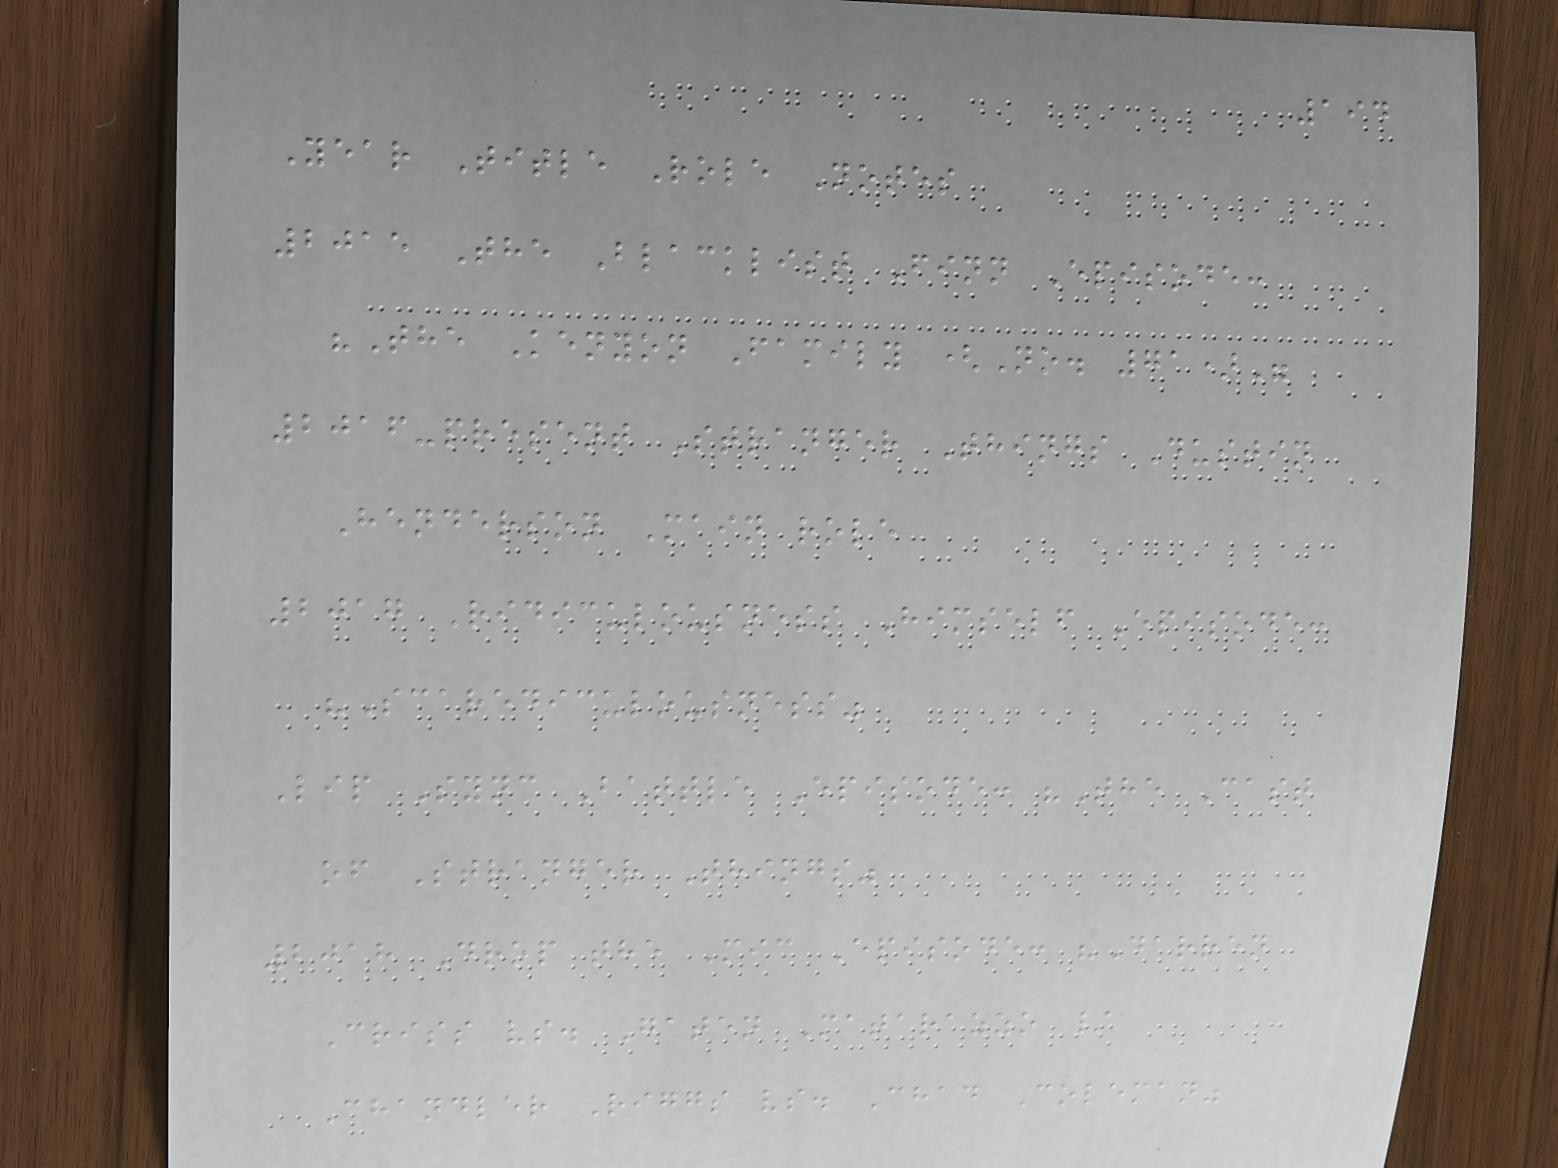194
Year Title Role Notes
2015 The Blacklist Finn Episode:
"The Kenyon Family (No. 71)"
2016-present Stranger Things Dustin
Henderson Main role
2017 Ridiculousness Himself Episode:
"Scarediculousness"
Lip Sync Battle Episode: "The Cast
of Stranger Things"
2018 Drop the Mic Episode: "Darren
Criss vs. Gaten Matarazzo /
Chandler Riggs vs. Chad Coleman"
